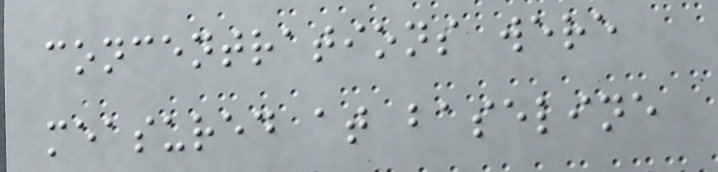concentrations were
measured at baseline
